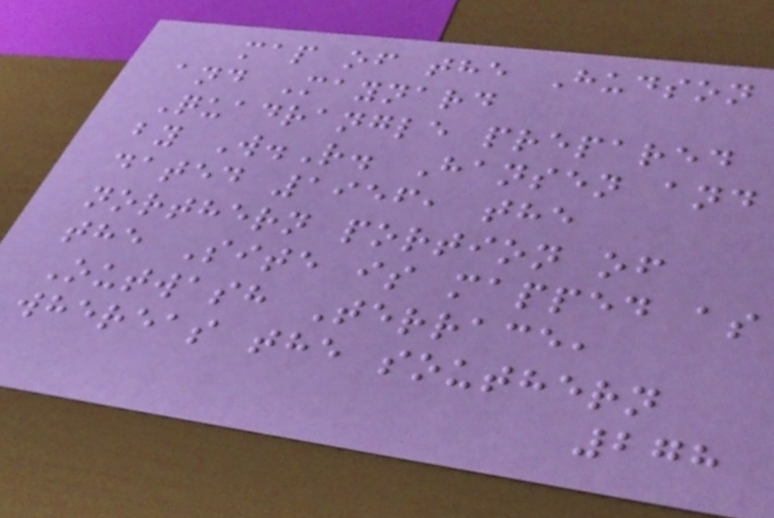map of the Hudson
and Maynard
Quadrangle prepared
by W.R. Hansen and
dated 1956, the
northern portion of
the Site is mapped as
Outwash Terrace,
whereas the southern
278
